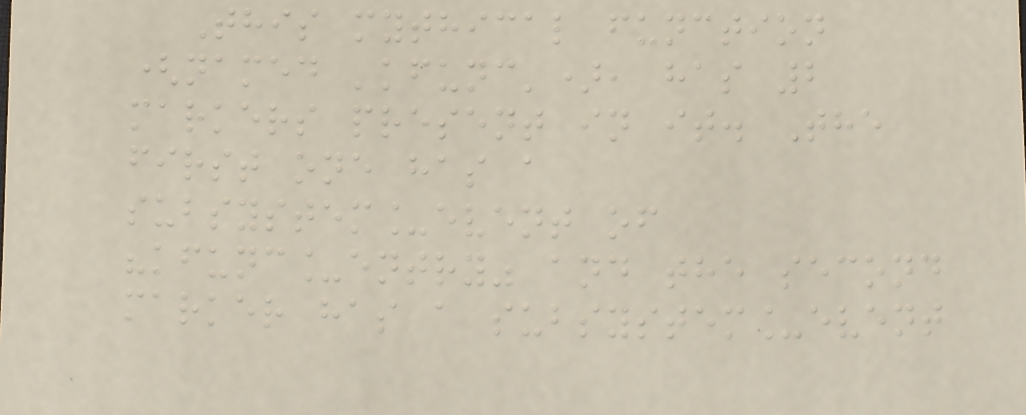This mythical function
(named 'kfunc'), has 2
markers present in it. The
first one has a
subsystem_event of
"kfunc_entry" and the second
marker has a subsystem_event
